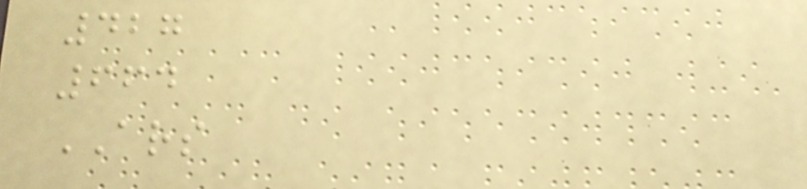427
664
ARS
